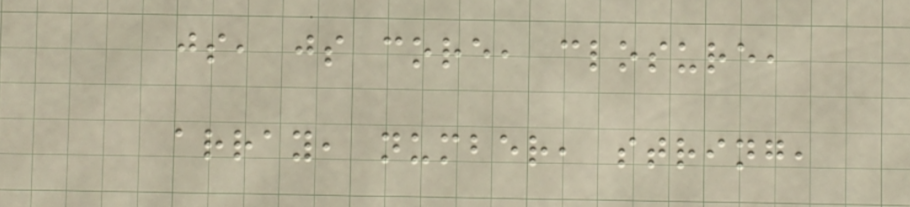js, js core, closure,
array, number, string,
